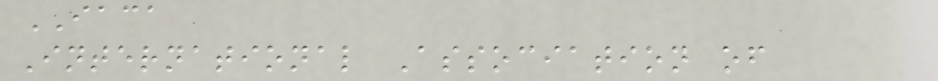IACA
International Association of
